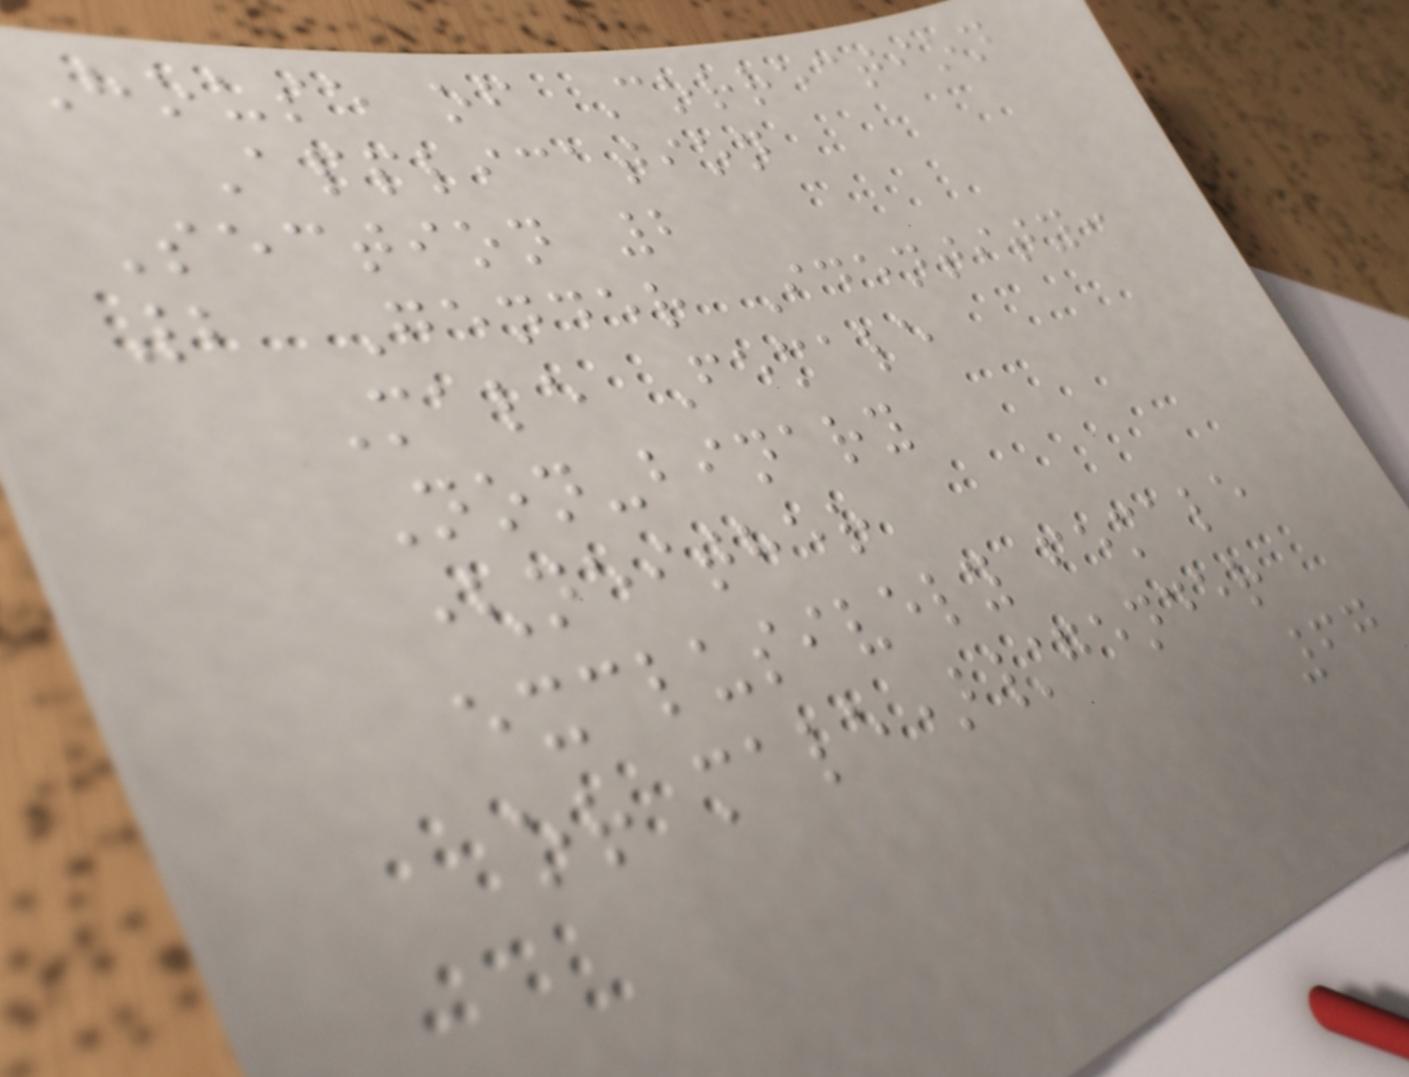House of Correction
Application
Section 2
2 Gender Identity:
Male Female
Non-binary
(neither
exclusively female
or male)/gender
67
